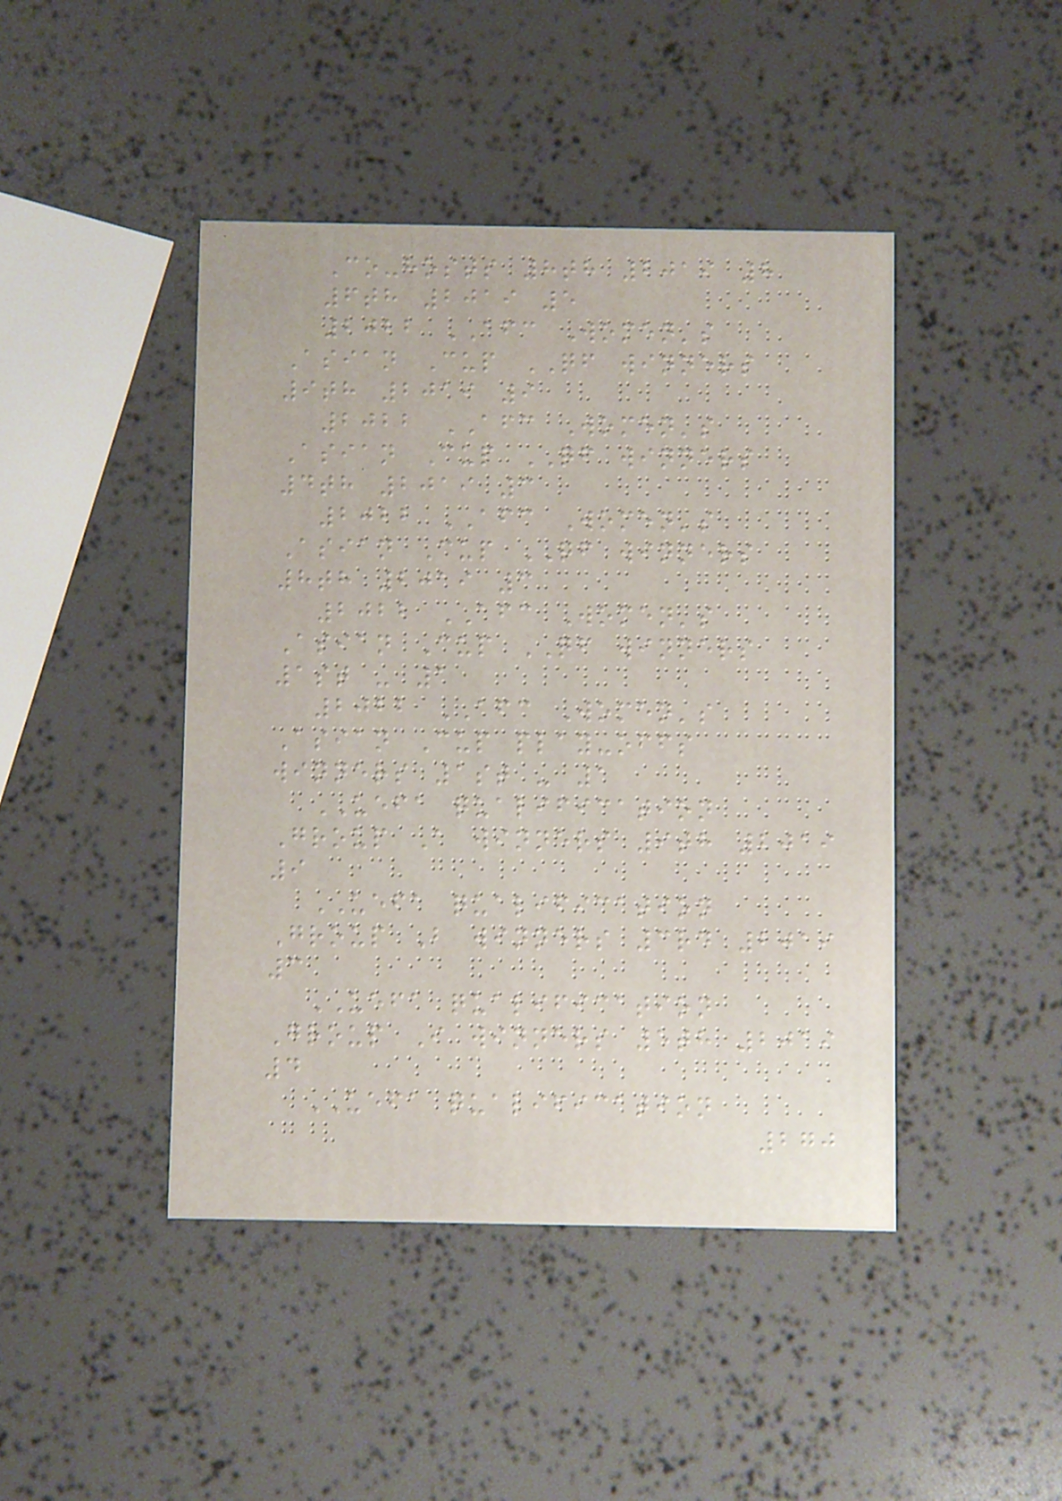Co-hosts 8th 2019 8
6th 2019 5
2022 AFC Women's
Asian Cup QF winners
9th 2019 9
2022 AFC Women's
Asian Cup QF winners
4th 2019 3
2022 AFC Women's
Asian Cup QF winners
8th 2019 3
2022 AFC Women's
Asian Cup QF winners
1st - 1
2022 AFC Women's
Asian Cup play-offs
winners 1st - 1
UEFA qualification
Group A winners 9th 2019
9
UEFA qualification
Group B winners 3rd 2019
3
UEFA qualification
Group I winners 5th 2019
4
UEFA qualification
270
